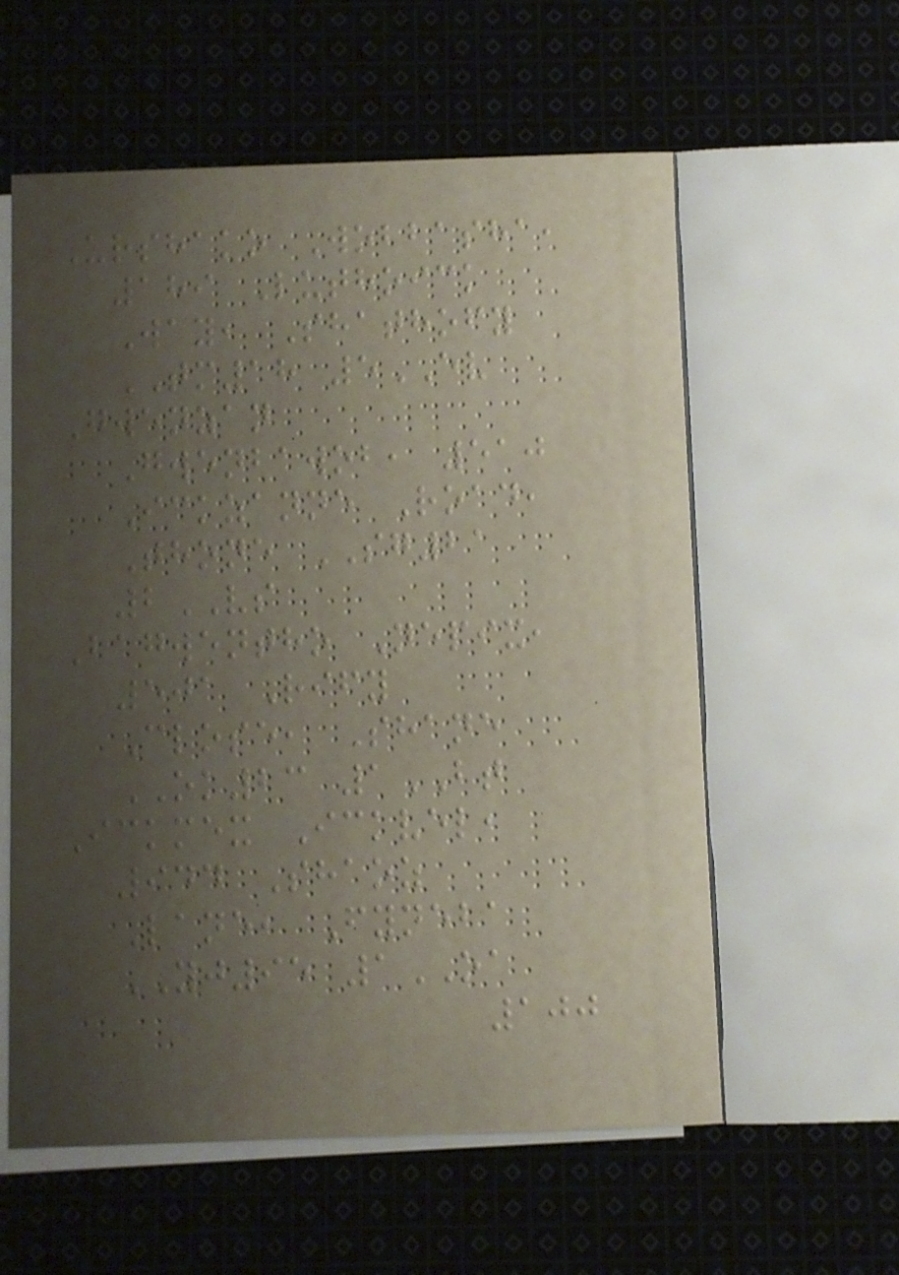Urshako Wobbasha,
189 Luthoick
Way, Shathofy
TM18 5EV
Gwenzan
Gwenbawob, 510
Ickzanne Road,
Thone SG21
2VS
Bagwentho Nepix,
501 Rify
Close, Shane
OK23 1BT
Ickmex Ickvel,
944 Shaoz
Lane, Fyneba
YJ95 1OA
100
